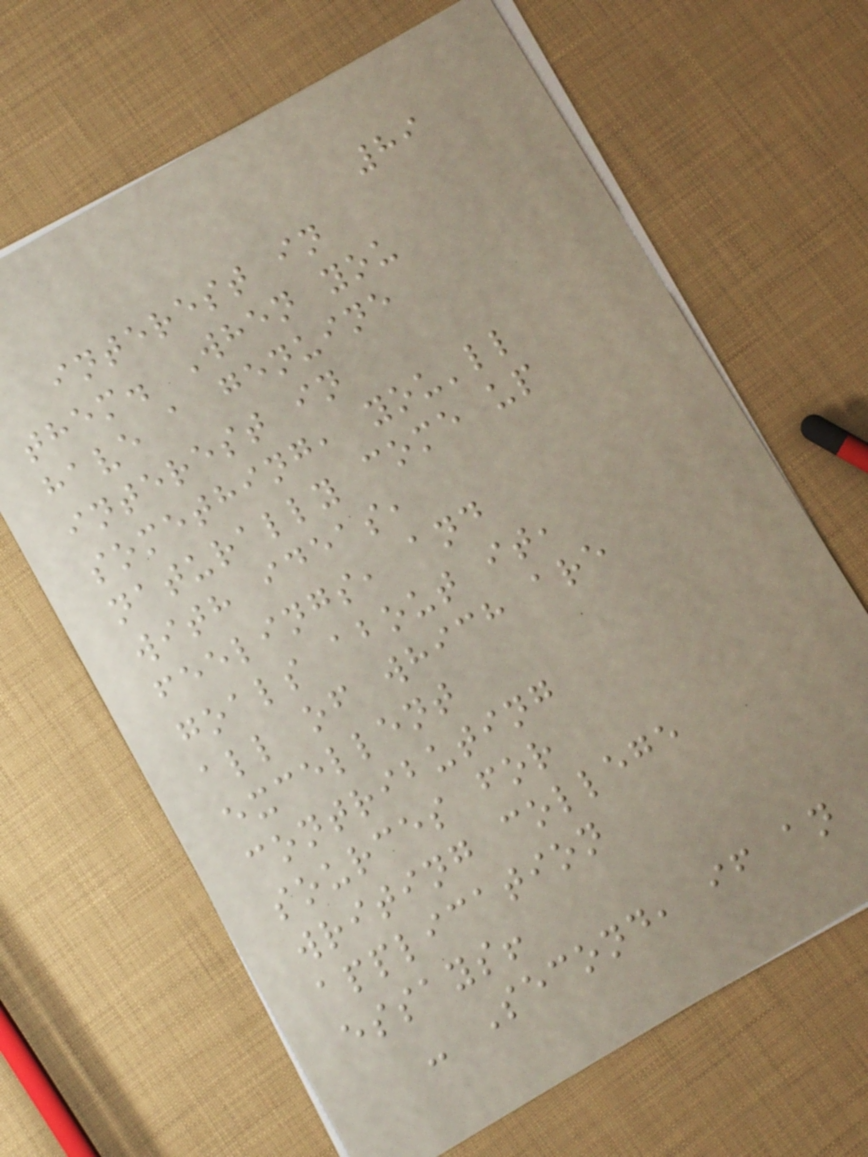89
interest in
them. When you
have a genuine
interest in
something, you'll
naturally come up
with ideas,
feelings, and
goals about it,
all of which are
excellent
contributing
sources for
writing college
application
essays!
- Second, if an
